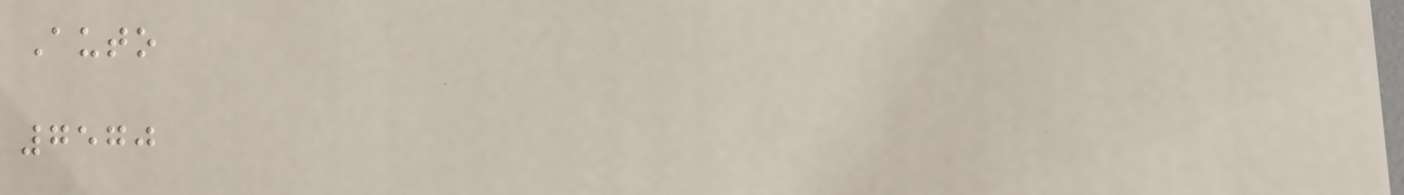Auto
7570
